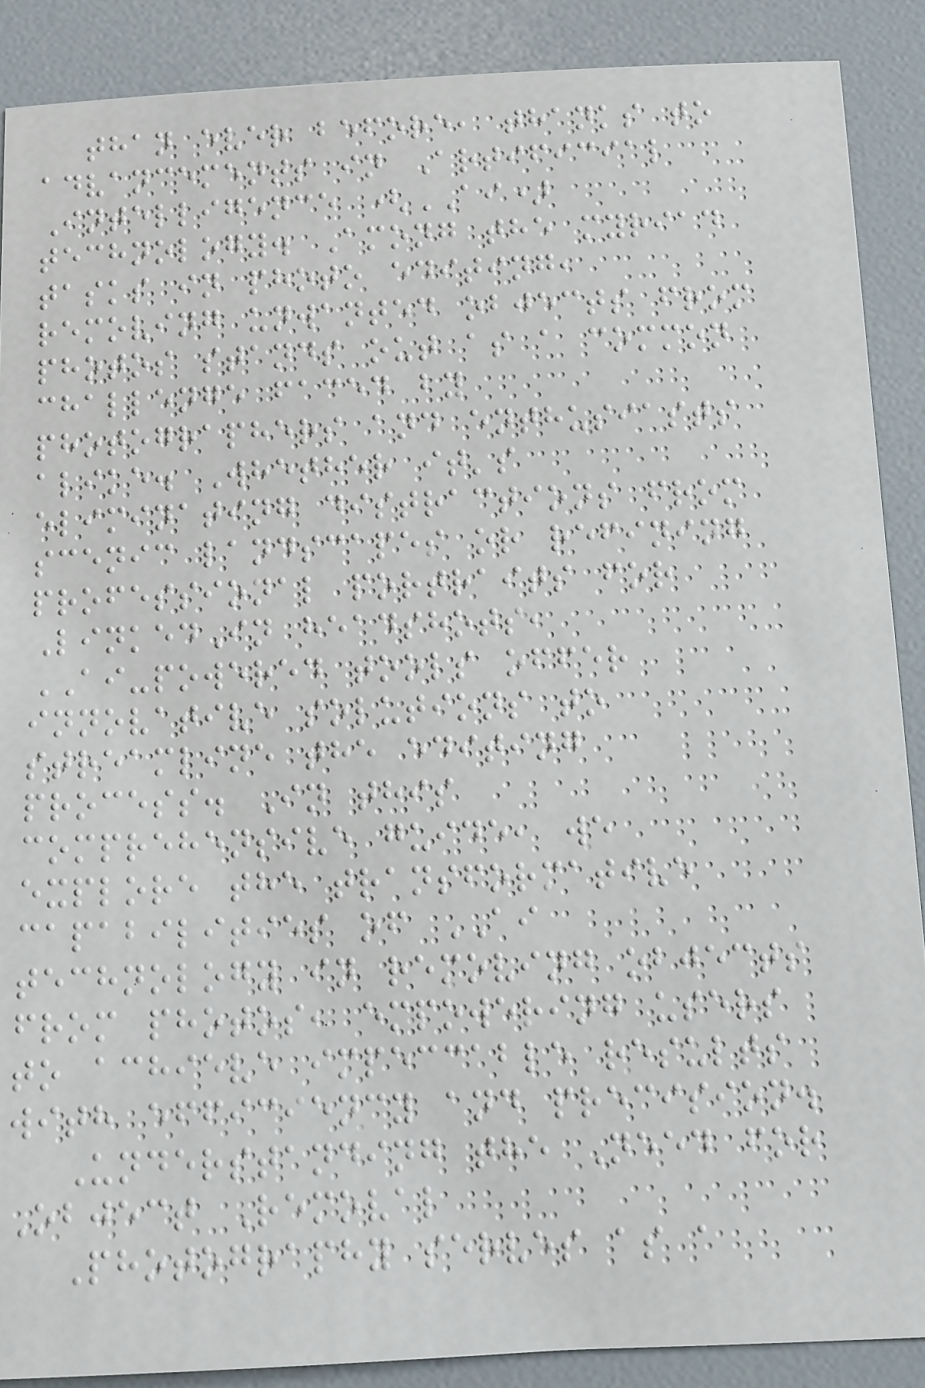than ever before, thanks to
advancements in Artificial
Intelligence (AI)
technology. Among the myriad
tasks in photo editing,
removing unwanted objects from
photos stands out as a common
challenge faced by
photographers and enthusiasts
alike. Whether it's
eliminating distractions from
scenic landscapes or refining
professional portraits for
LinkedIn headshots,
AI-powered tools offer
innovative solutions to
streamline the editing
process. In this
comprehensive guide, we
explore the transformative
capabilities of AI
technology in removing objects
from photos, empowering users
to achieve impeccable results
with efficiency and precision.
Understanding the Need for
Object Removal
Photography serves as a
